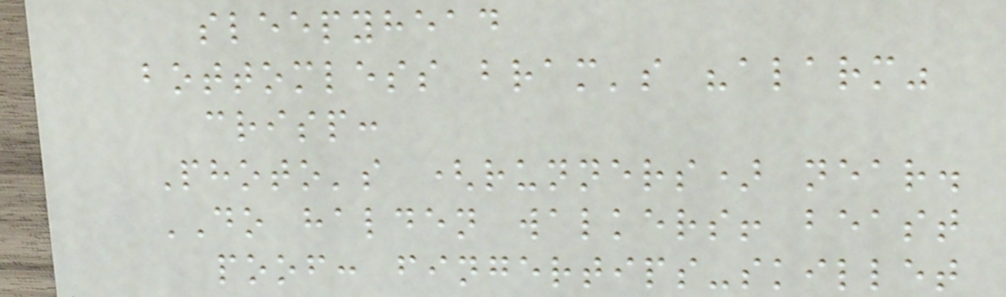sleepyhead
bottomless bram's "alarm"
crisp:
Photo's (runners) near.
DO halden walkers! beast
poof: fingertips-skillet
